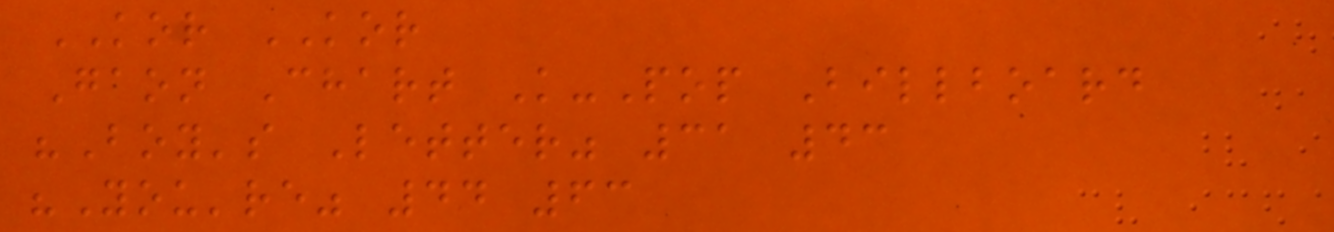KOR KOR
Gaon Chart K-Pop Billboard
"Boy's Letter" 31 43
"You're" 44 63
